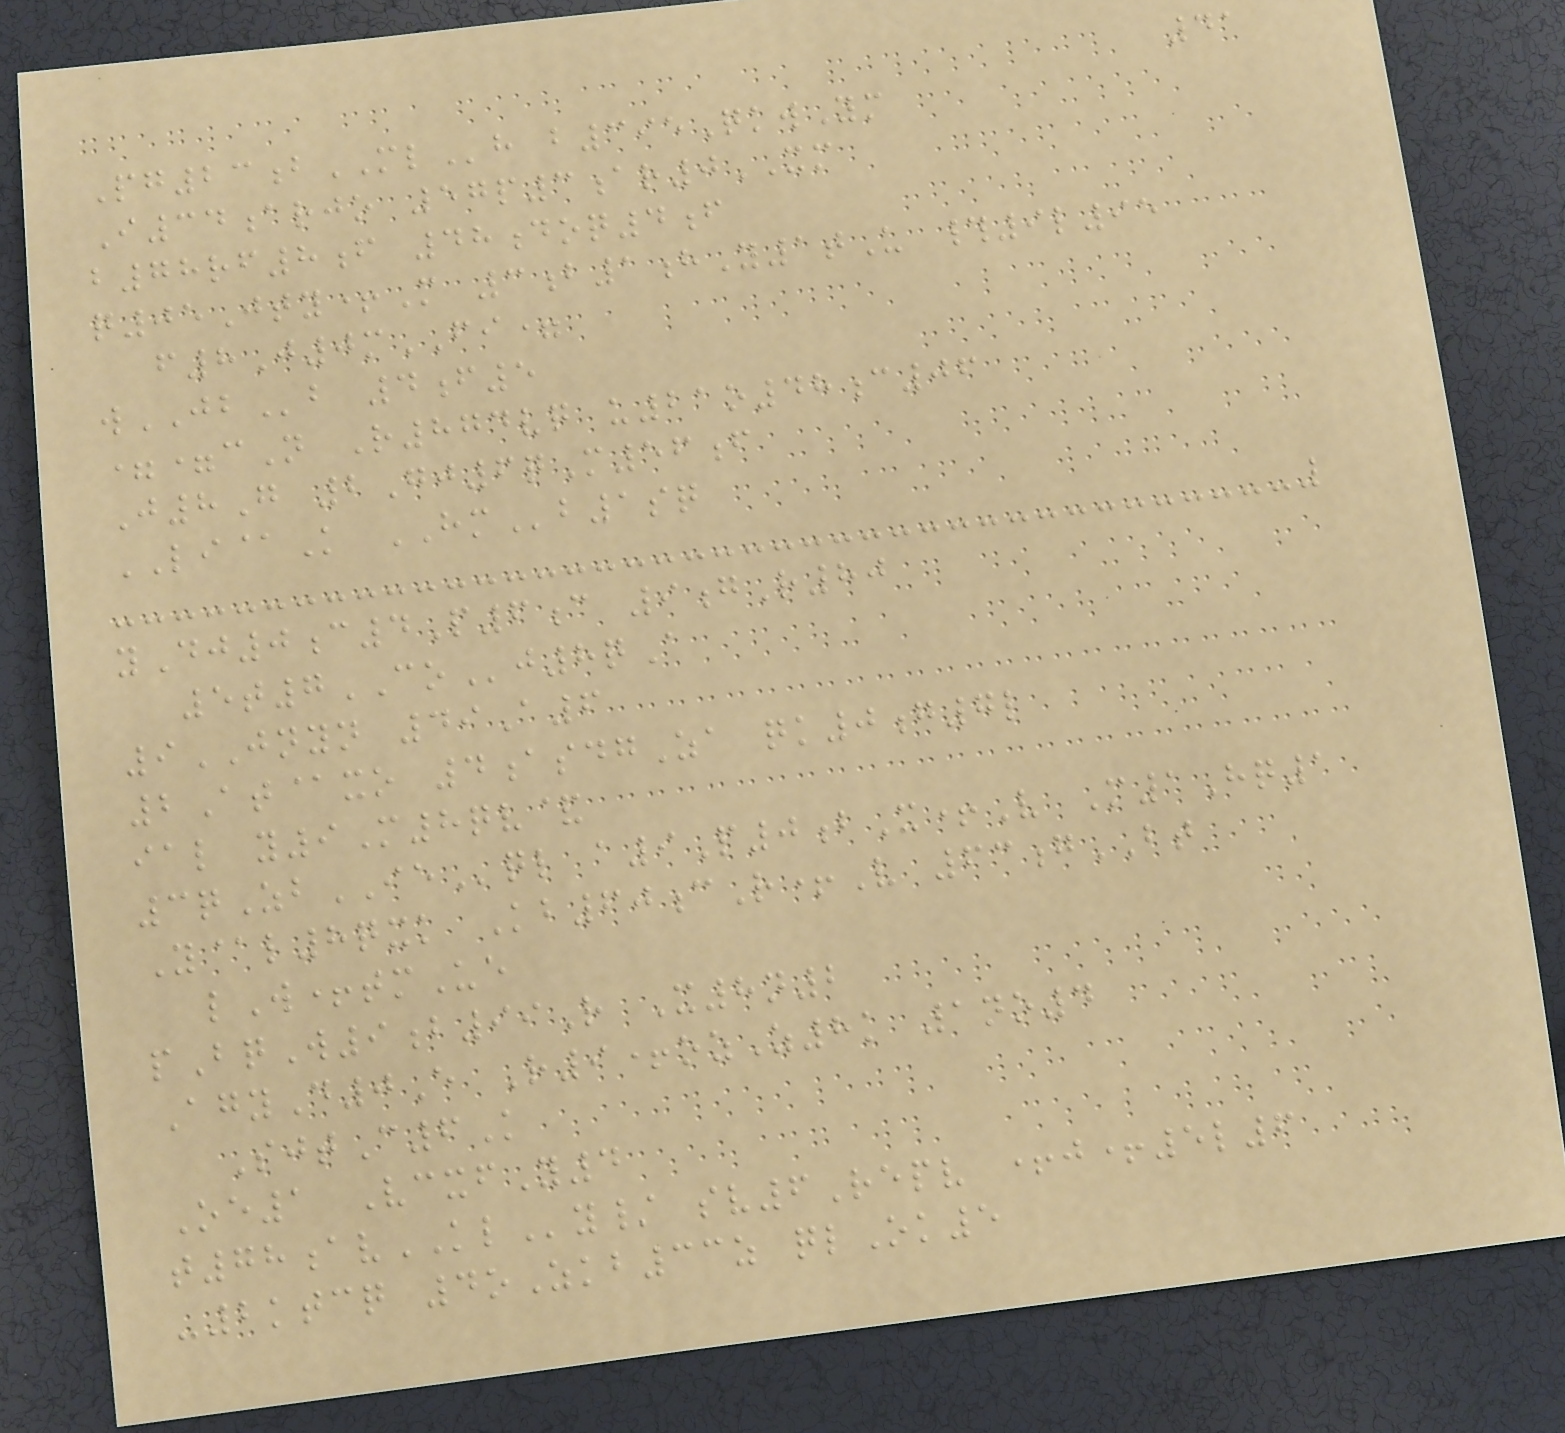41
Pg23bMLh b395QkwYm
I34arjo 57p3ar0XM
b78rf8f 48doq4f
q05Jty+M 3b1hY1tU #9l95
f8J0mFI=
wJBb 4f5
==cN R874vq u21o48c06
J8G 2Gj6qM56f
LI@K HMb1sq
yDj0c4P6c 9gR80
5t7COj8qA
9JNYN 49A6
2At@xo 4asdgZa qk0g7l
ial y9M8qv&
3qZbIEql a9P0bX+V M1Hq1
Y@l8qxk Kb60cR+V 63gBT
lW+tmUe
pBqW9b99R X8n2
AgyD0E R9+ozZ8k 1no4
SjtC6K
Oe1 VcxfY4
t78avKLy/ sv6Repv +j+5l6
-2ktcq 4oZkb33z qlOk5
